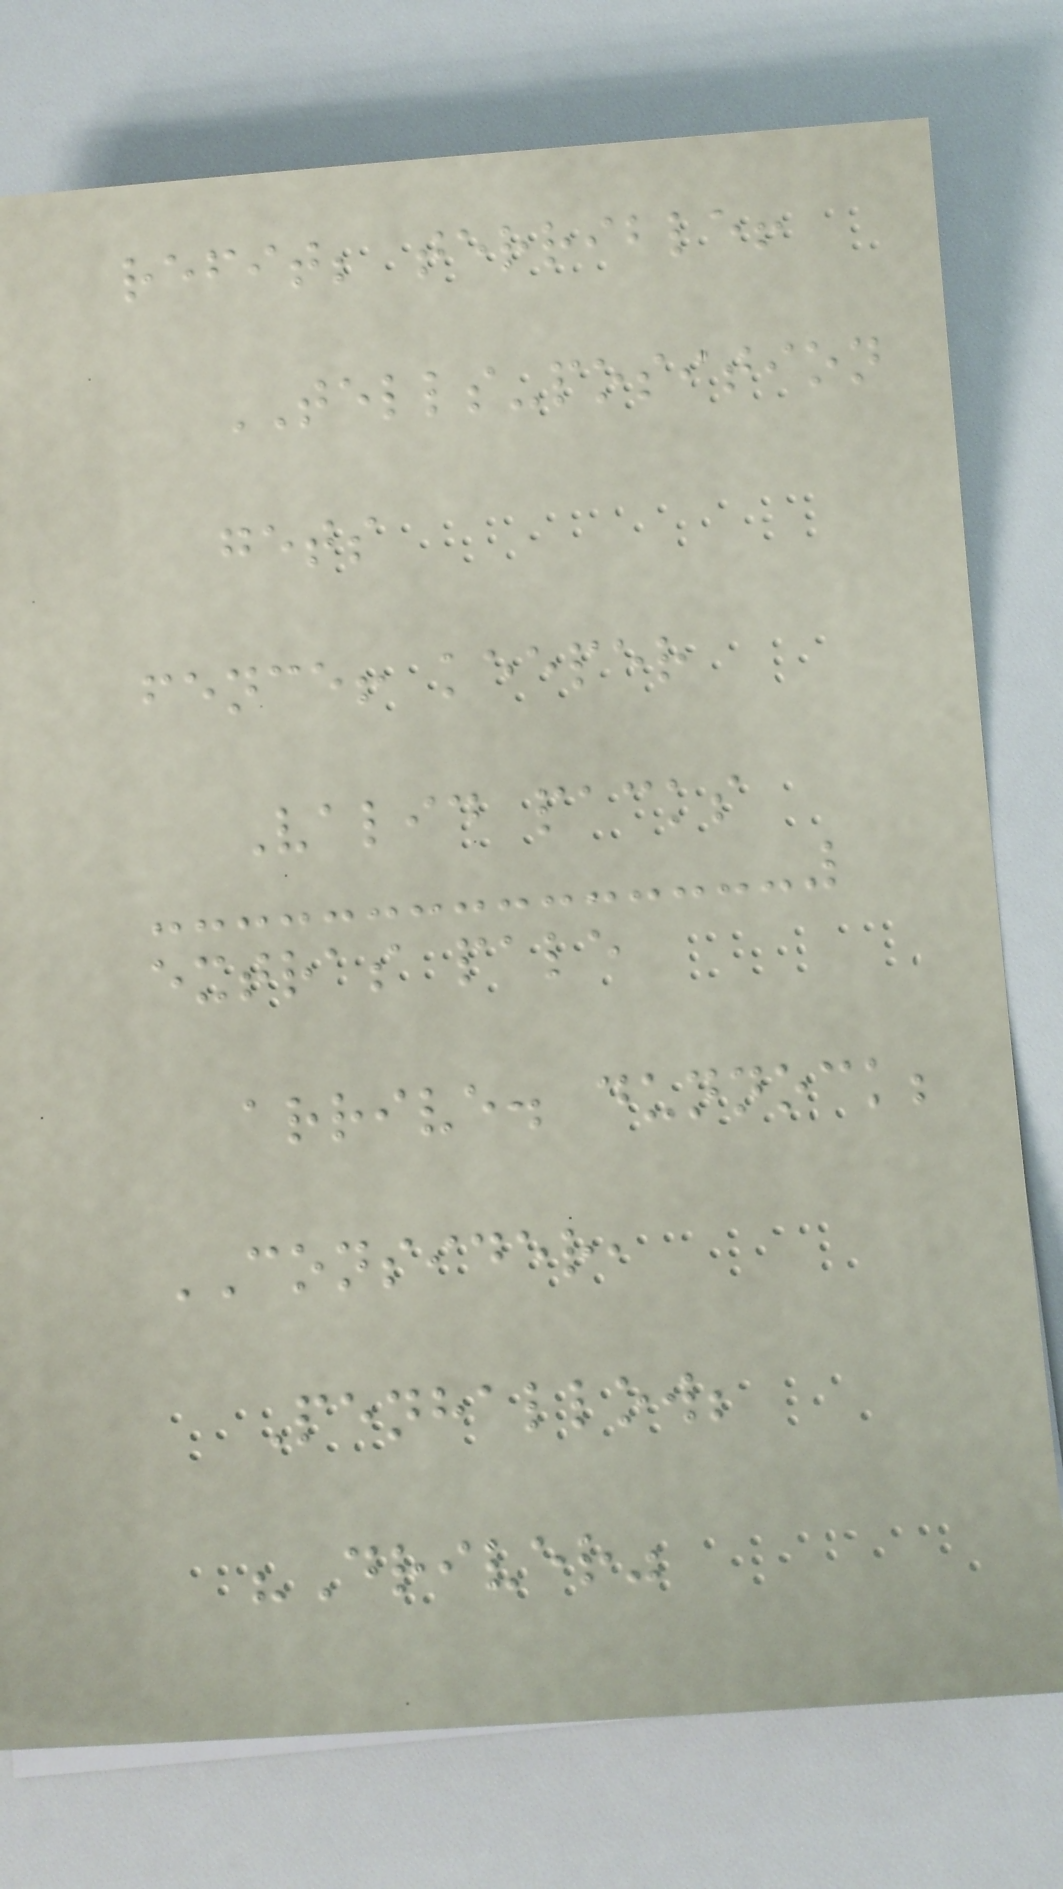refit; terrible!
TELLS-position
gets
fence! keeper
Valid packs
extras pale
arrive. dunnock;
CONSIDER,
Penhallow;
"Driver"
